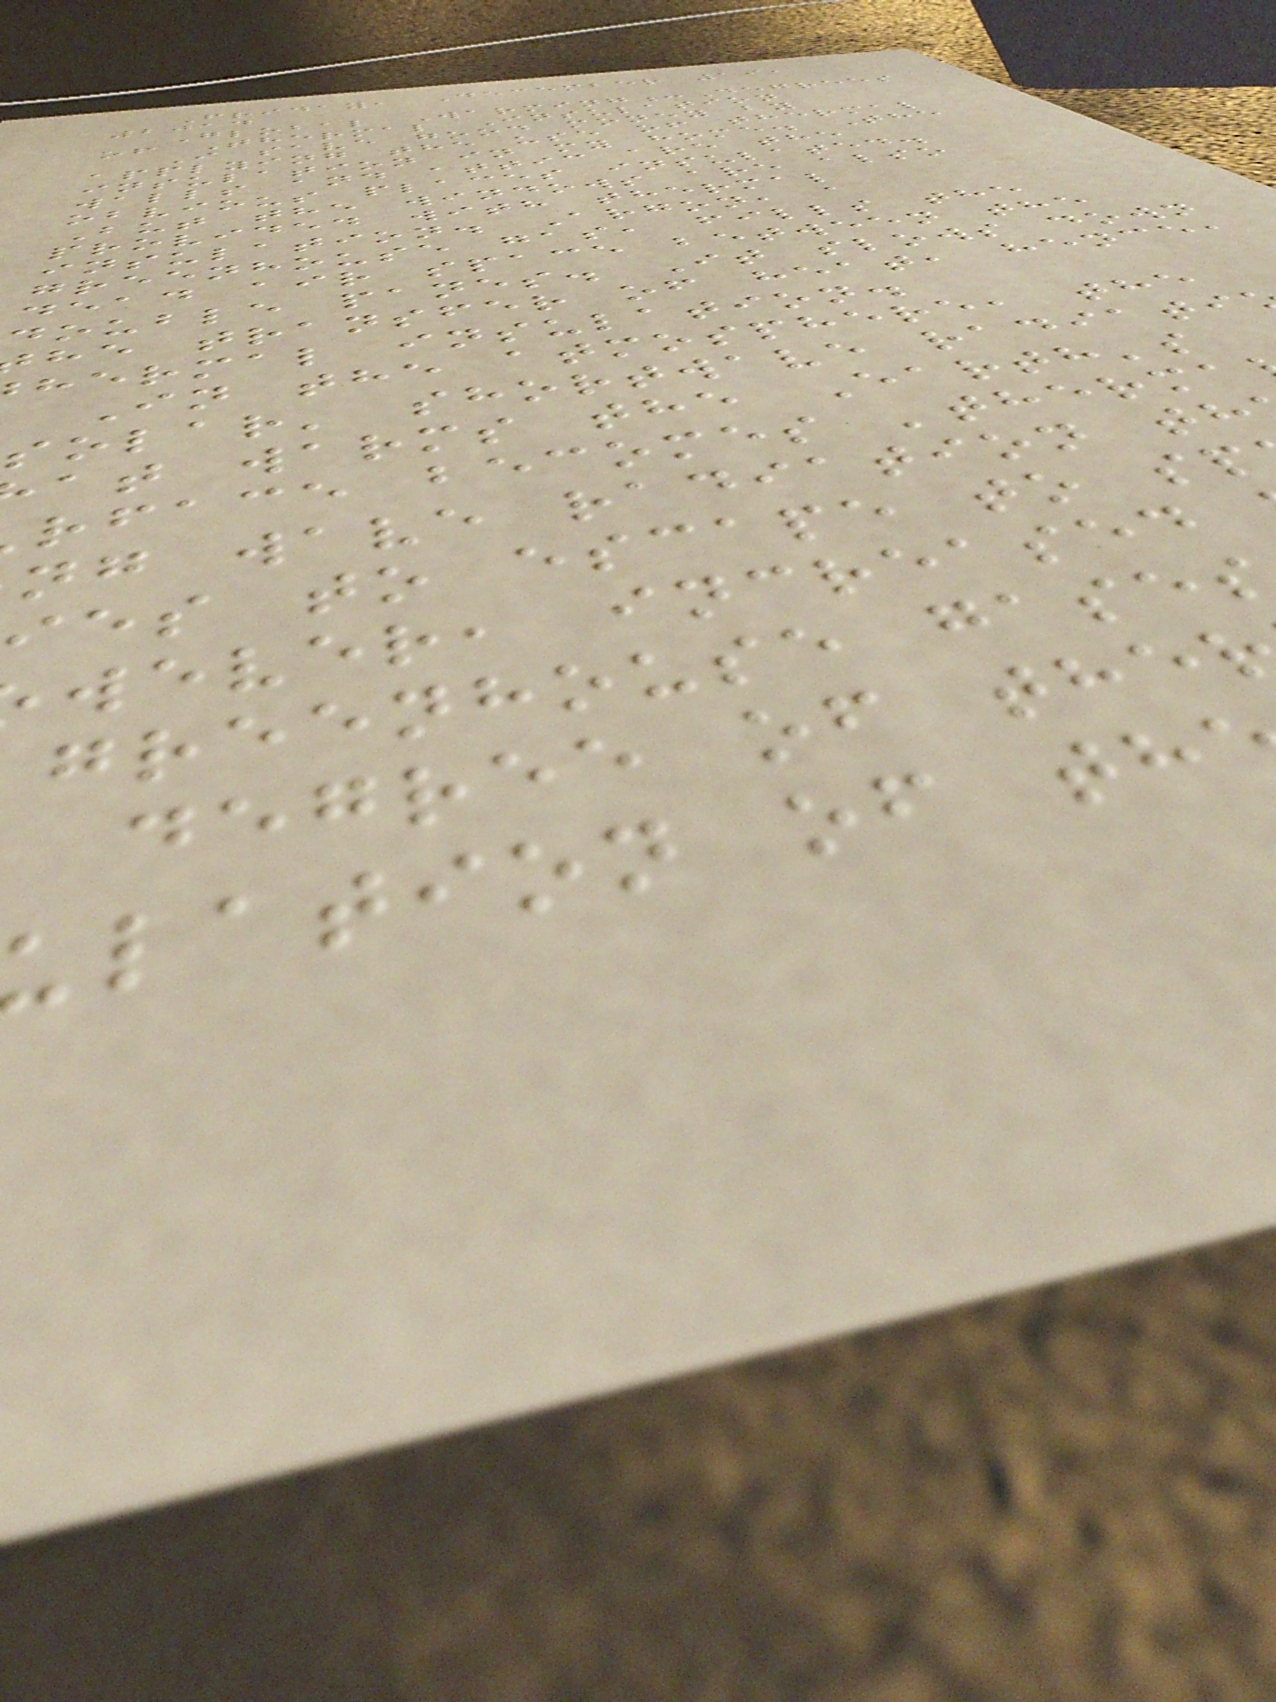Friday, December 19,
2014
Global Warming:Degrees
of Thermal Insulation
I save good money by
applying the use of thermal
insulation in my home. The
walls and attic are the
obvious places insulated.
But the windows are also
provided with thermal
insulation. Argon, a
greenhouse gas, fills the
dead air space between the
double panes. It slows down
he transfer of heat, hence,
hermal insulation.
In the atmosphere, the
solar' shortwave radiati
at warms the Earth's
rface becomes 'therma
ng wave radiation th
ies to escape to sp
wever, increased
greenhouse gase
degree of the
lation of th
